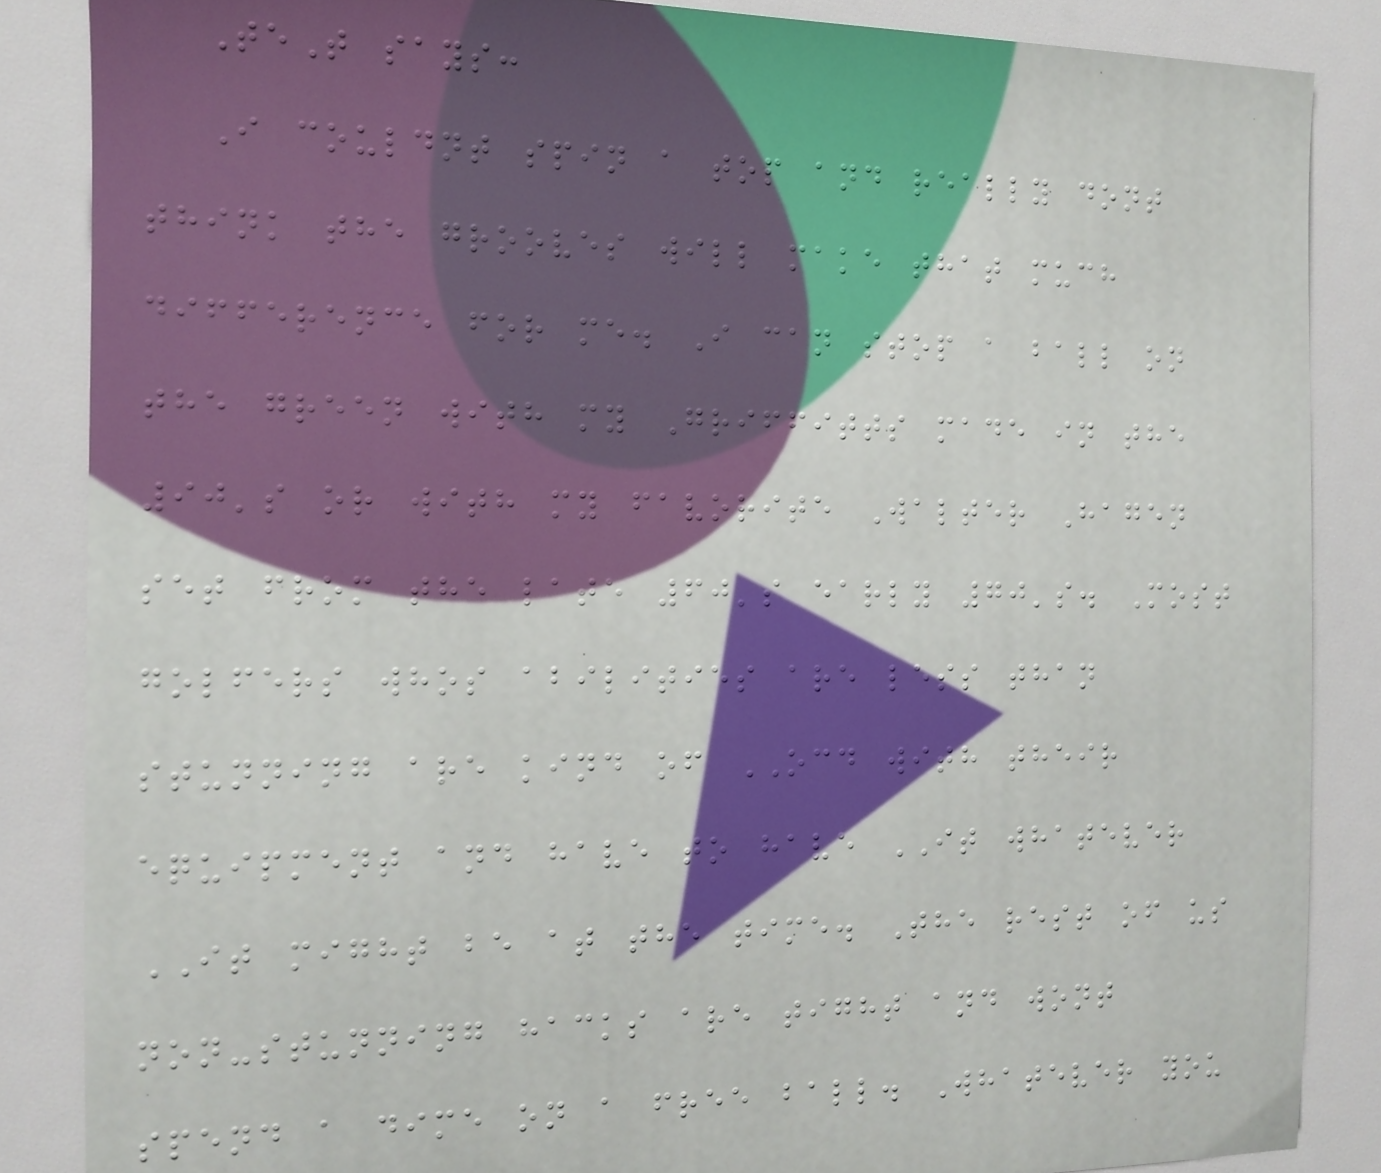TeT says:
I couldnt spin a top and really dont
think the grooves will make that much
difference for me. I can stop a ball on
the green with my Griffitts made in the
90's or with my favorite Walter Hagen
set from the late 60's early 70's. Most
golfers whos abilities are less than
stunning are kind of OCD with their
equipment and have to have IT whatever
IT might be at the time. The rest of us
non-stunning hacks are tight and wont
spend a dime on a free ball. Whatever you
